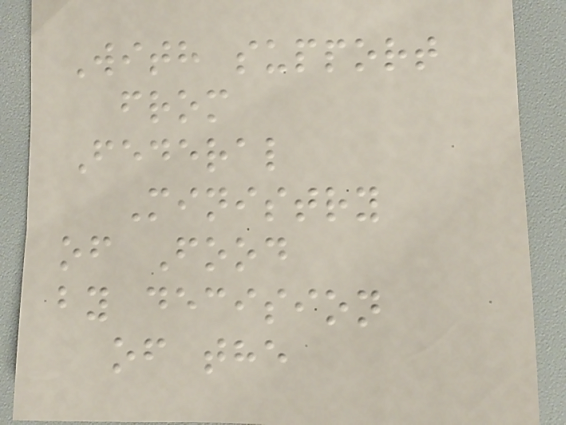With support
from
Federal
Ministry
of Food
by decision
of the
